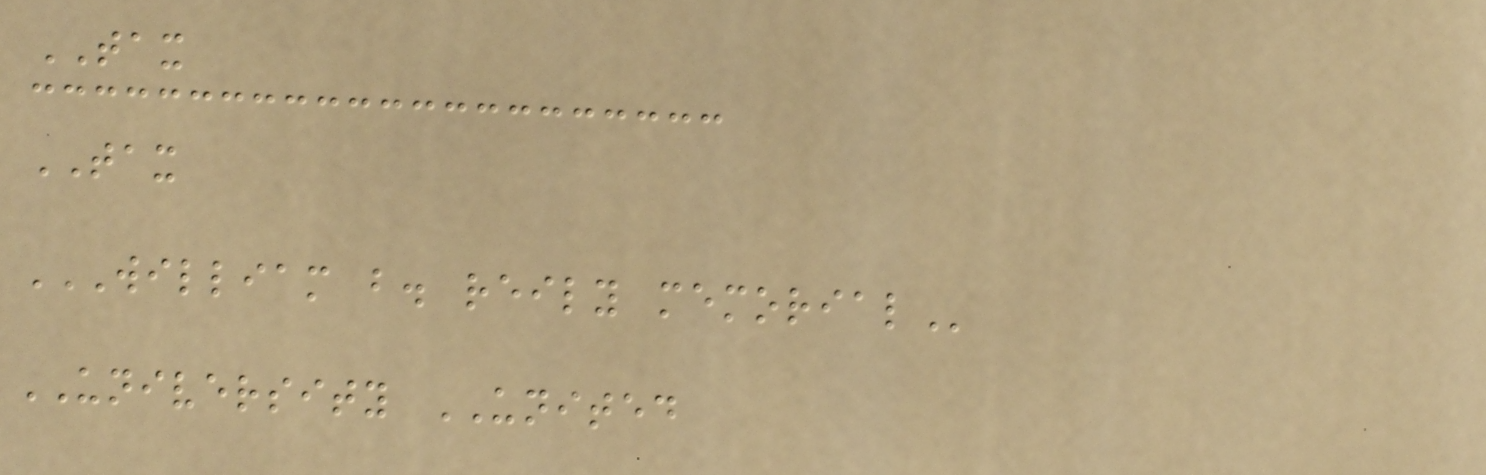TAX
TAX
WILLIAM B. REILY MEMORIAL
UNIVERSITY UNITED
